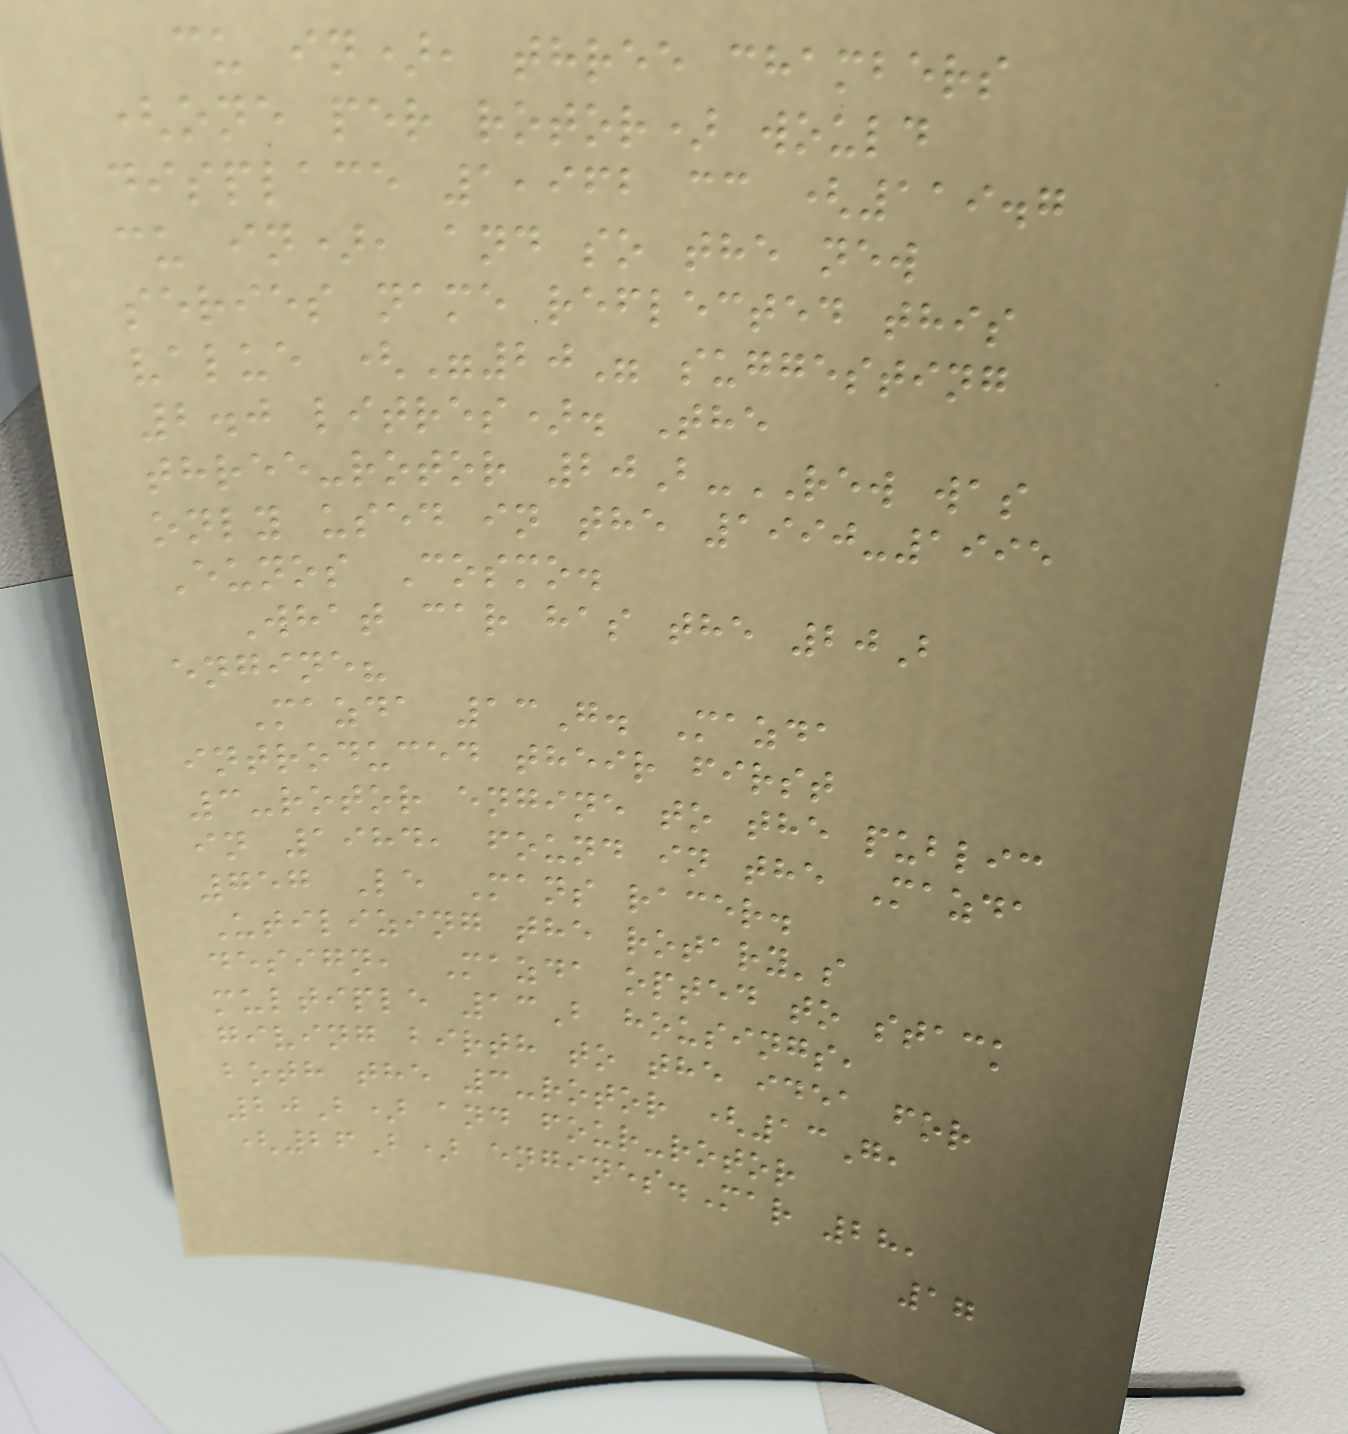cu in), three chambers
(one per rotor) would
displace 1,962 cc (119.7
cu in), and so the new
series name reflected this
value ("20" suggesting
2.0 litres). The
three-rotor 20B-REW was
only used in the 1990-1995
Eunos Cosmo.
What car has the 20B
engine?
Mazda 13G. Mazda
introduced their first
3-rotor engine to the public
in 1984, found in the Mazda
757 Le Mans racer.
Utilizing the rotary's
design, Mazda opted to stack
multiple 13B housings,
giving birth to the idea for
both the 3-rotor (13G,
20B) and four-rotor
(26B) engines.Mar 28,
17
